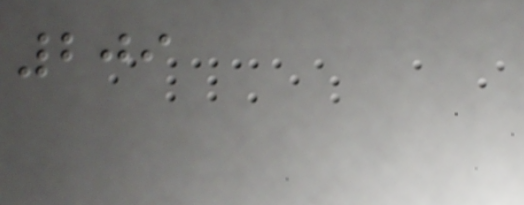209
